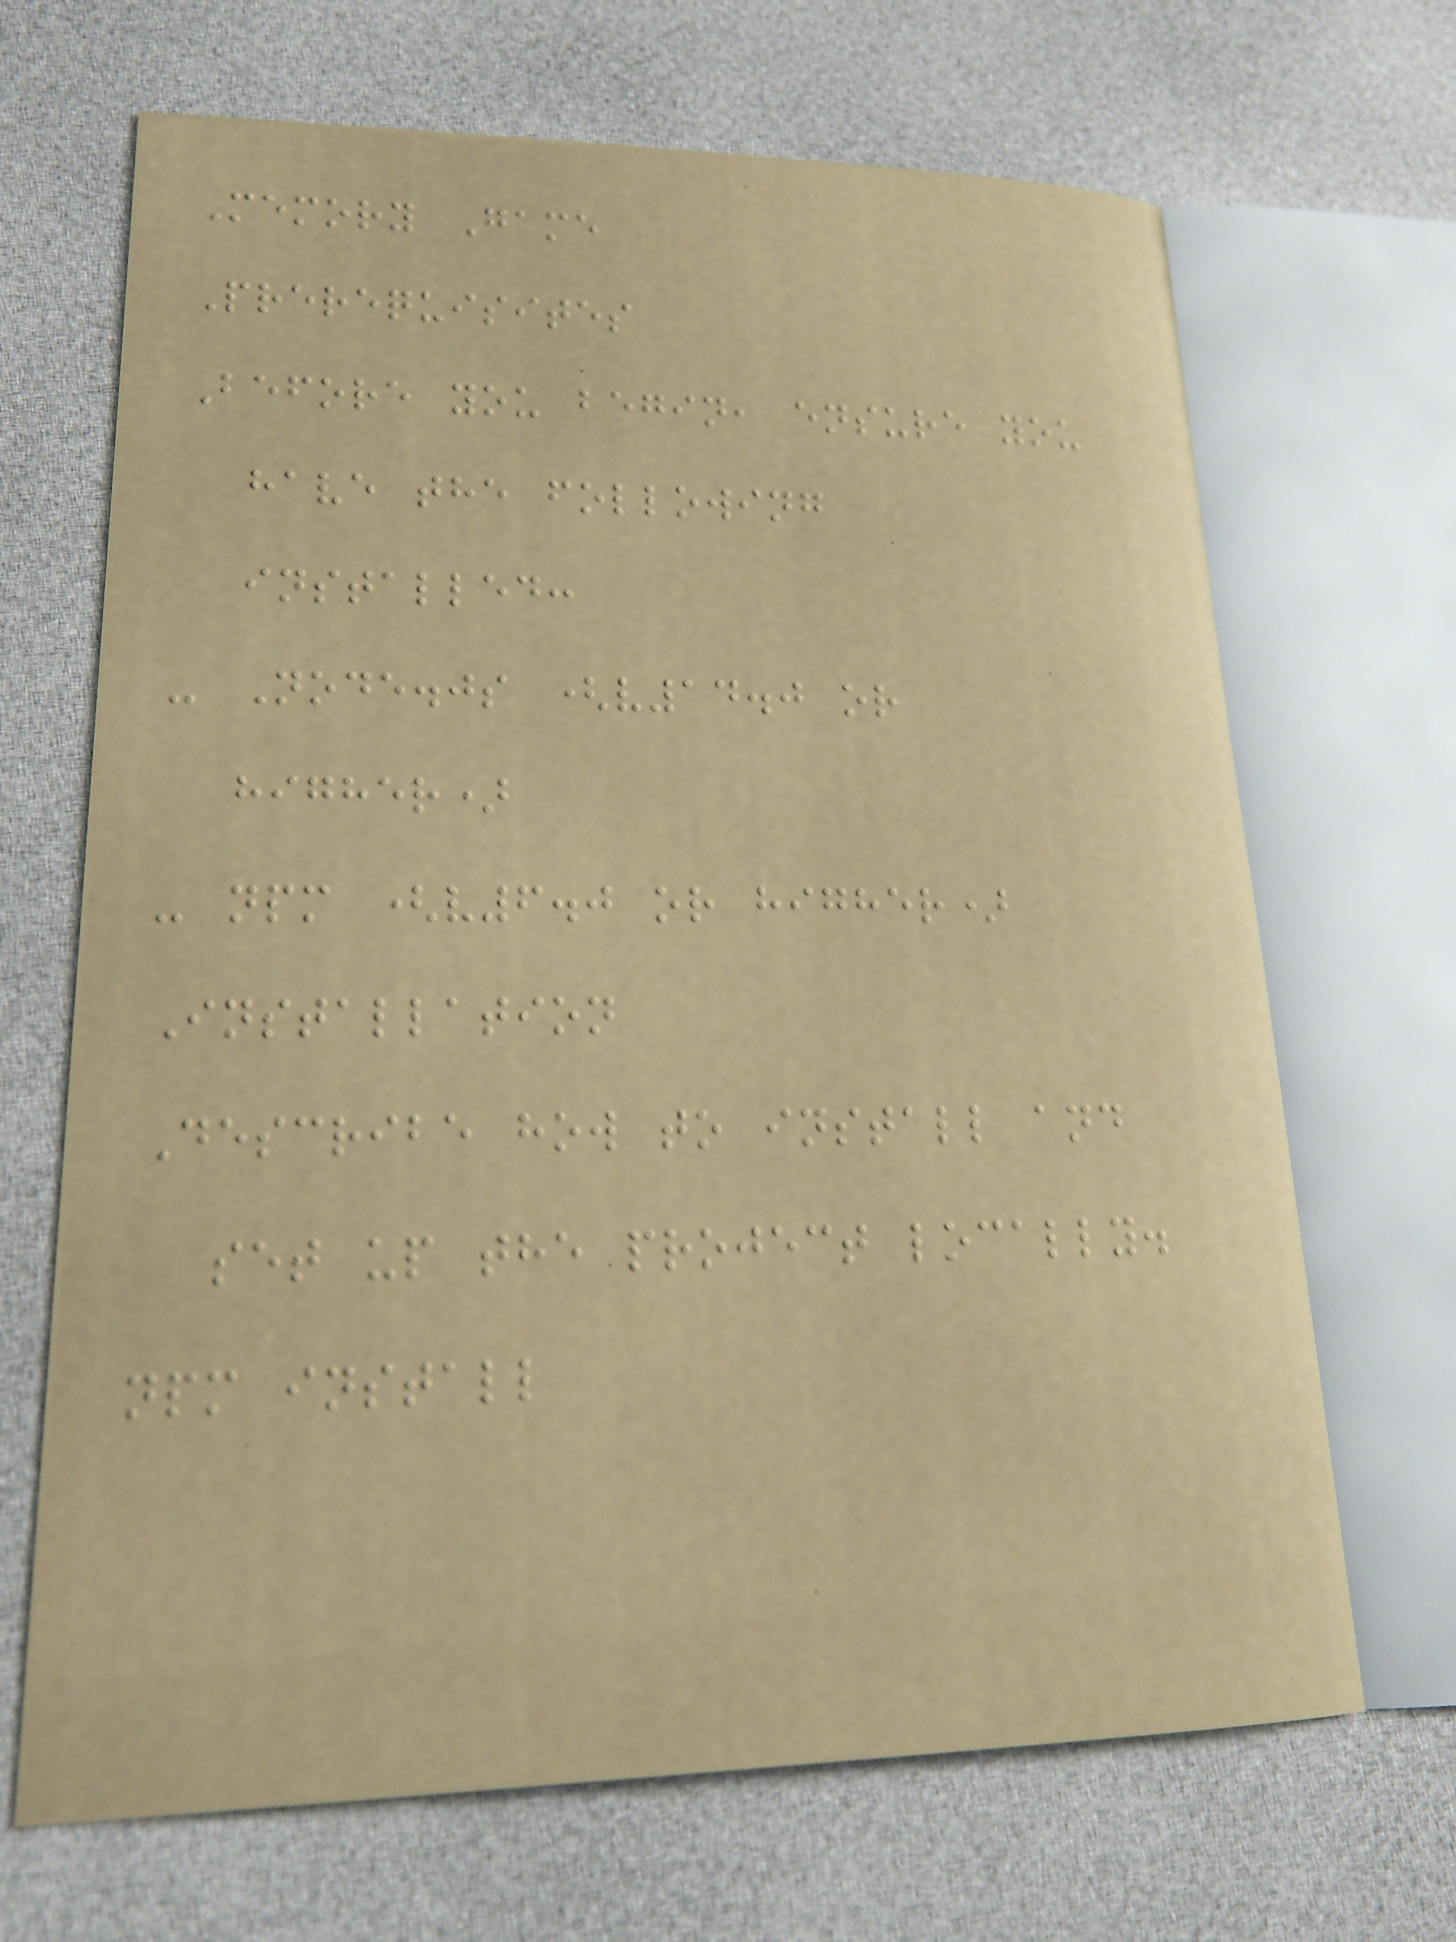Memory Game
Prerequisites
Before you begin, ensure you
have the following
installed:
- Node.js (v14.0 or
higher)
- npm (v6.0 or higher)
Installation
Describe how to install and
set up the project locally.
npm install
